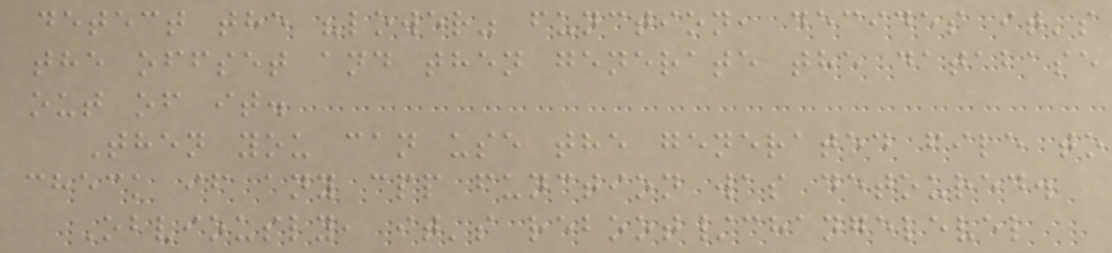detect the "lower" function, decides it's
the offset and then generate the database
out of it.
Then you can use the generated file to
check if any cpp function was detoured.
Obviously, it's reboot/changelevel
